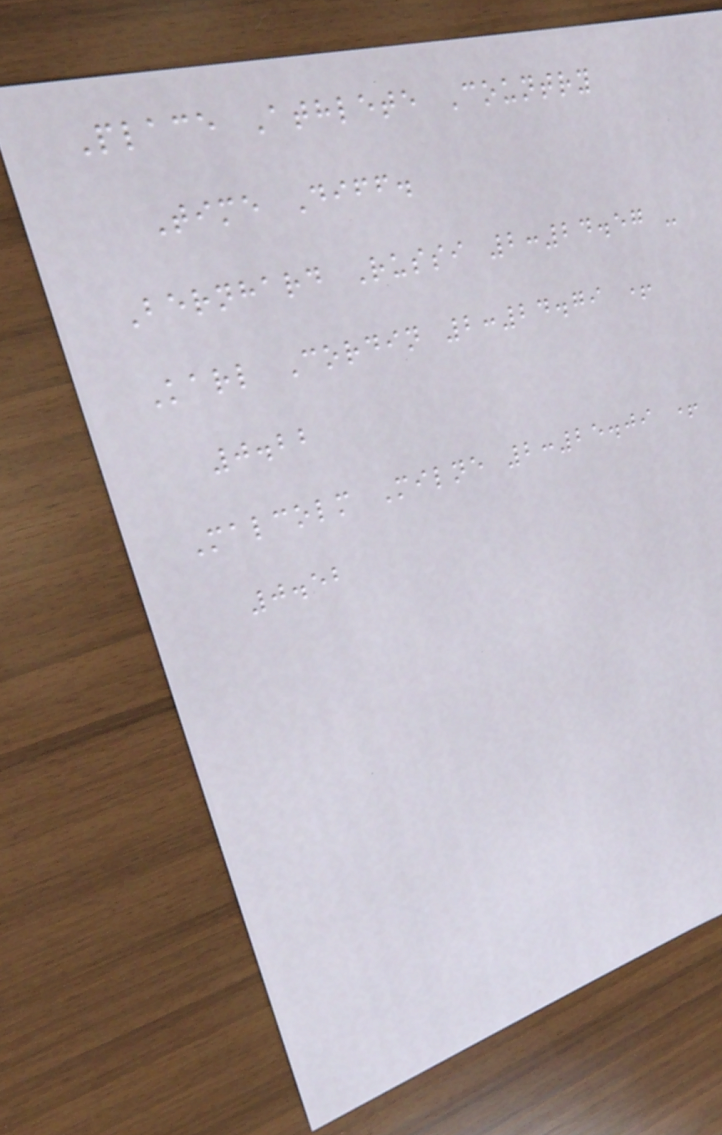Place Athlete Country
Time Diff.
Bernhard Russi 2:24.57 -
Karl Cordin 2:24.79 +
0.22
Malcolm Milne 2:25.09 +
0.52
